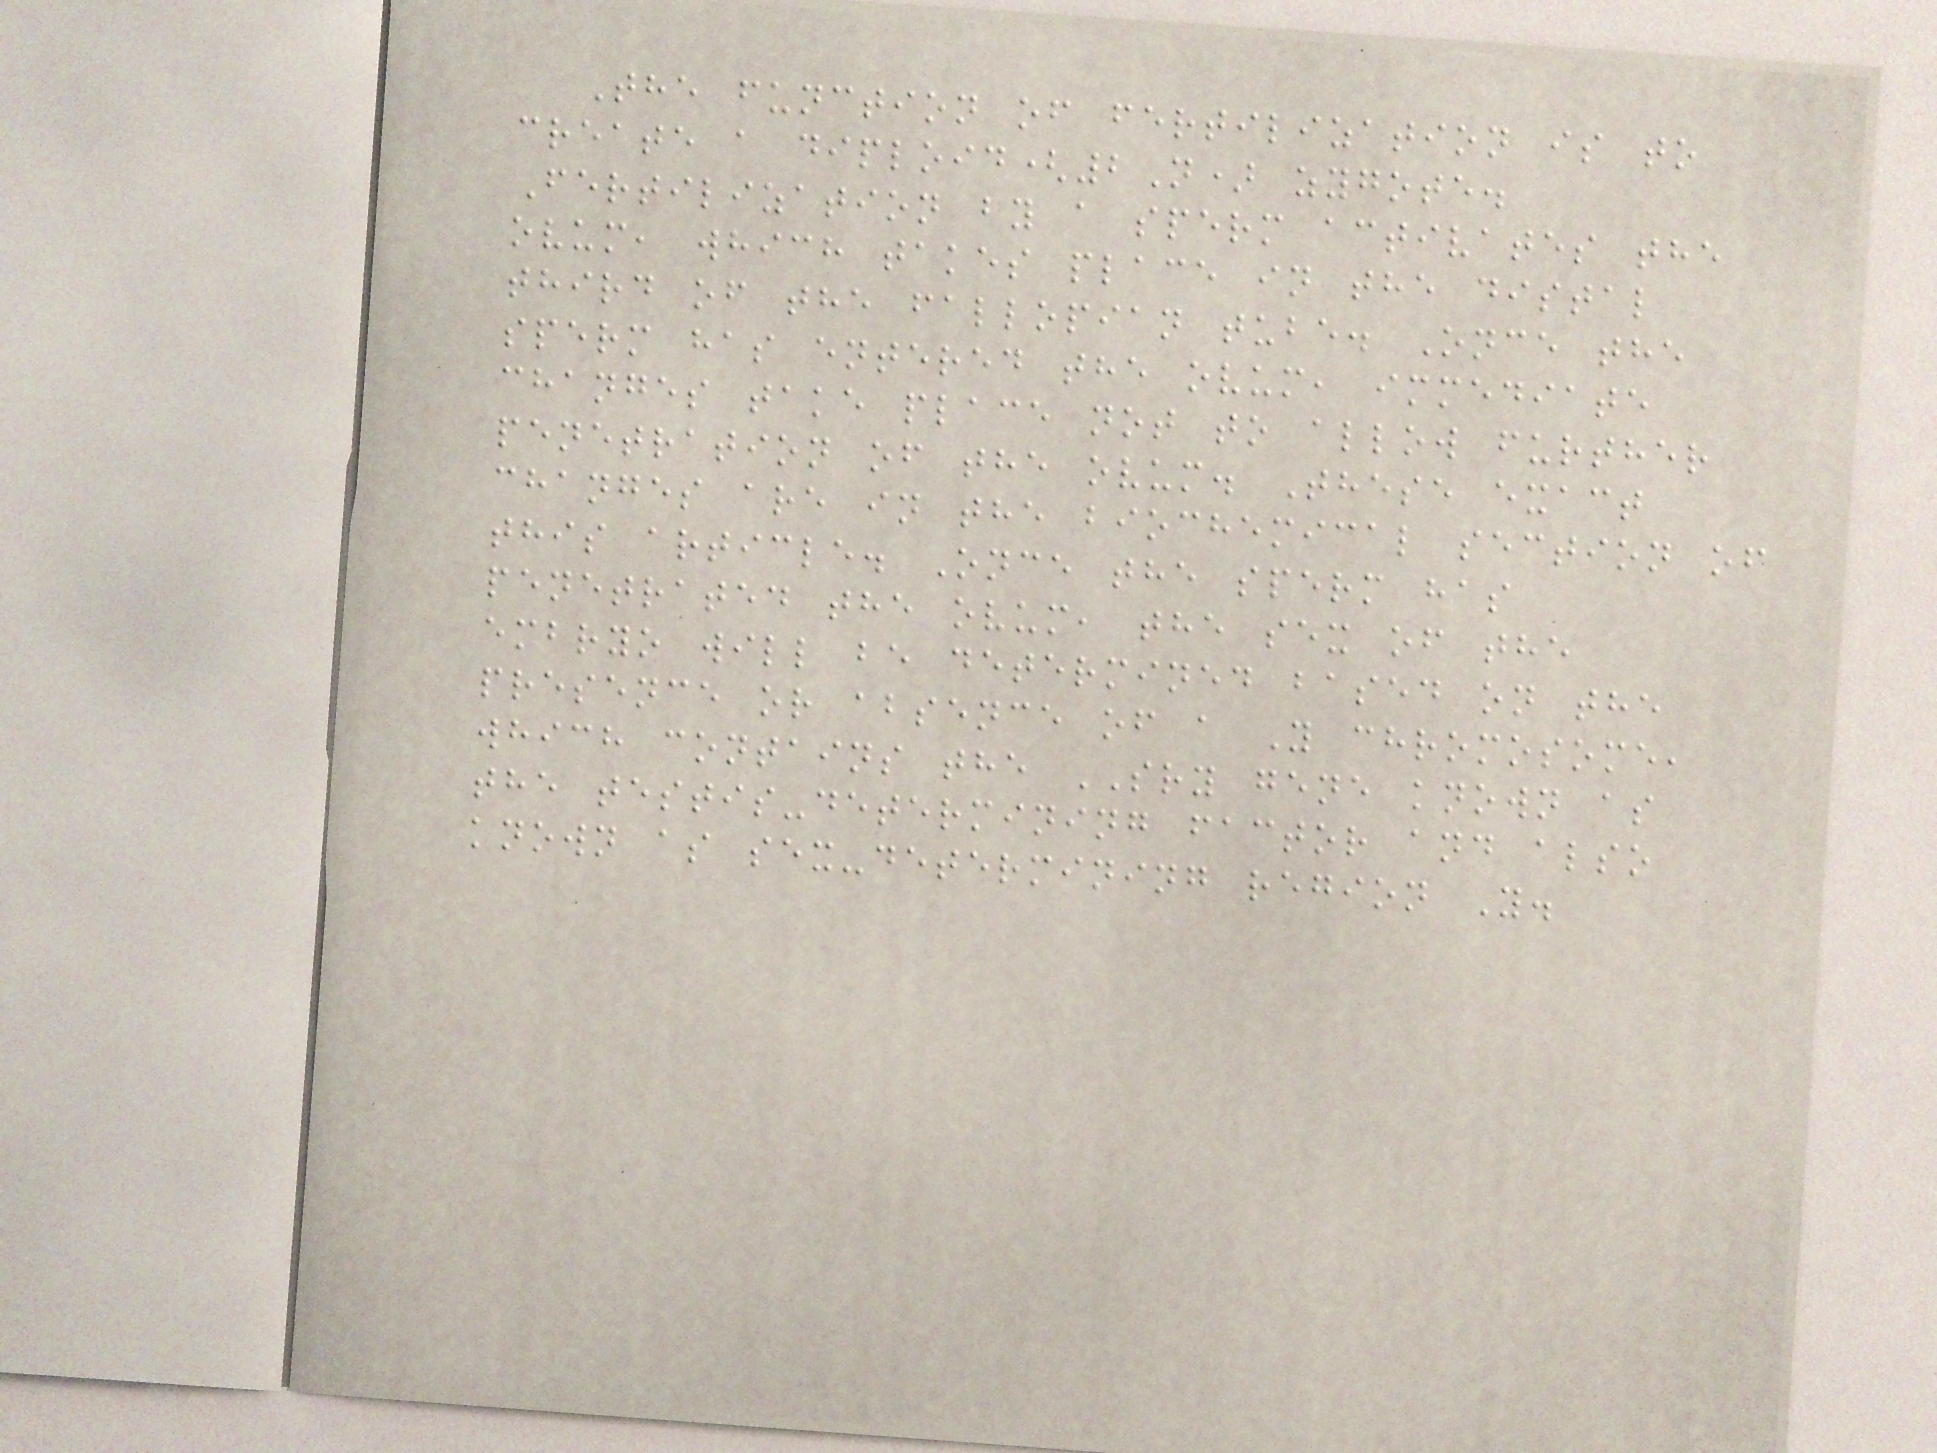The function of fertilization is to
create a diploid(2N) zygote.
Fertilization by a sperm activates the
ovum, which takes place in the distal
third of the fallopian tube. Once the
sperm has entered the ovum, immediate
changes take place not to allow further
penetration of the ovum. These exact
changes are in the biochemical section of
this article. Once the sperm has
penetrated the ovum, the sex of the
embryo will be determined based on the
presence or absence of a Y chromosome,
which contains the SRY gene known as
the testis-determining factor and also
known as sex-determining region Y.
